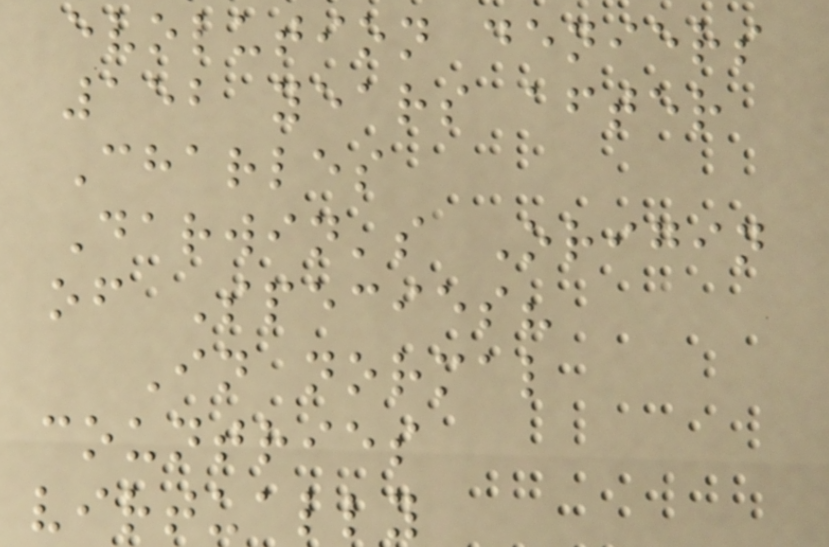evolution deniers
152 years after
Charles
Darwin's Origin
of Species?
In normal
countries
virtually
